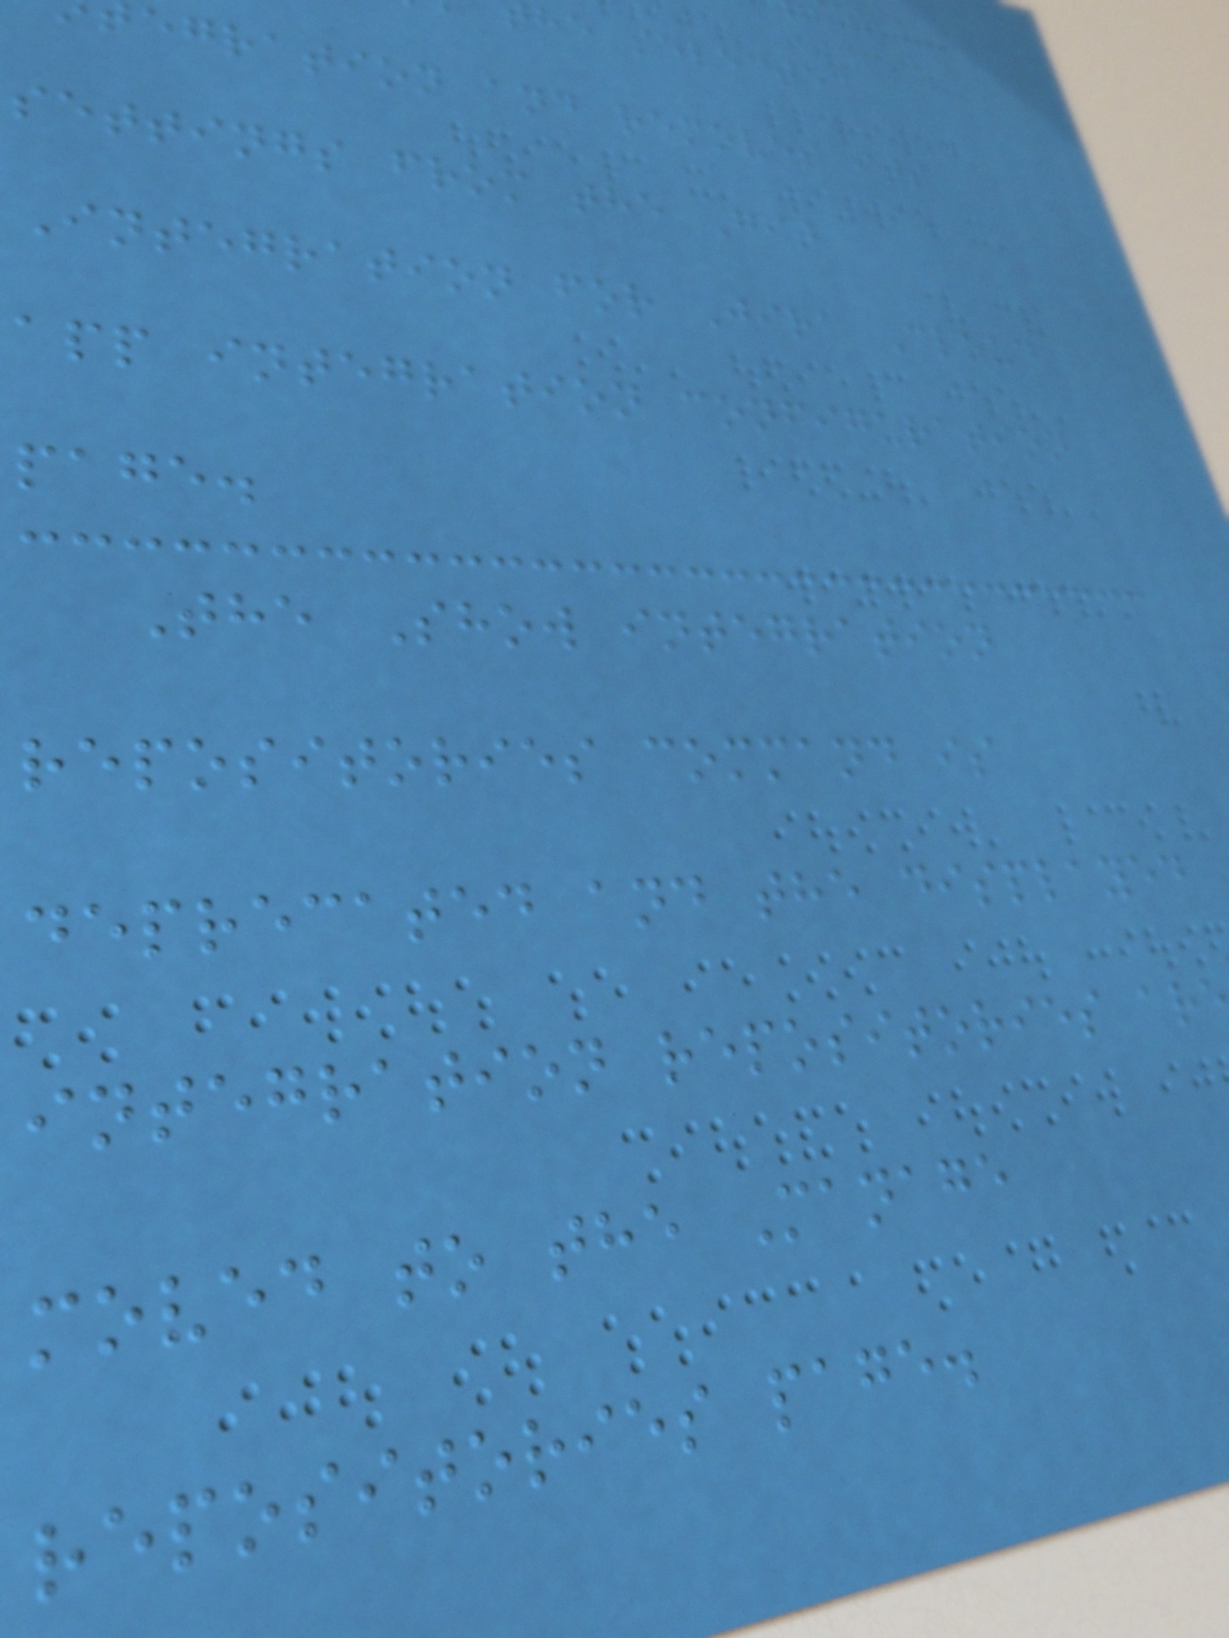he selected
egration and removes its
settings from the Git
Integration for Jira Cloud
app integration configuration
page.
The Show integration
repositories command is
deprecated and the displayed
integration repositories ar
moved to the Manage
repositories page.
